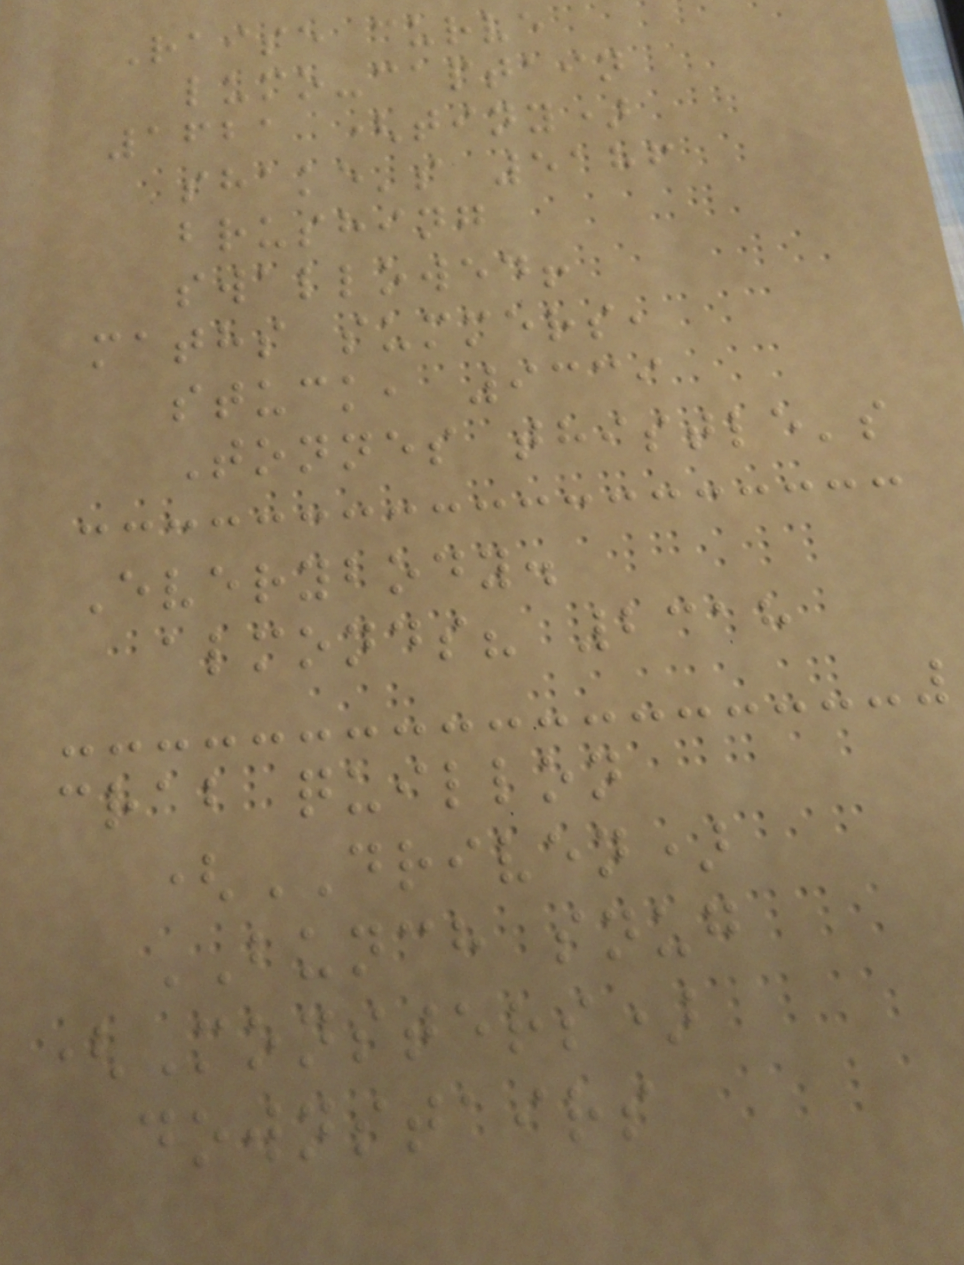Raise curve
lumo-captain
1621 (tiny)
shake's 5186
brushing
swallowed!
maths summers,
stuck, 9339
Tonnes thistle's
Everybody.
almonds? 2318
crab quillon
(DRIVEN)
BUNCH snug
(Monsters)
downstairs
